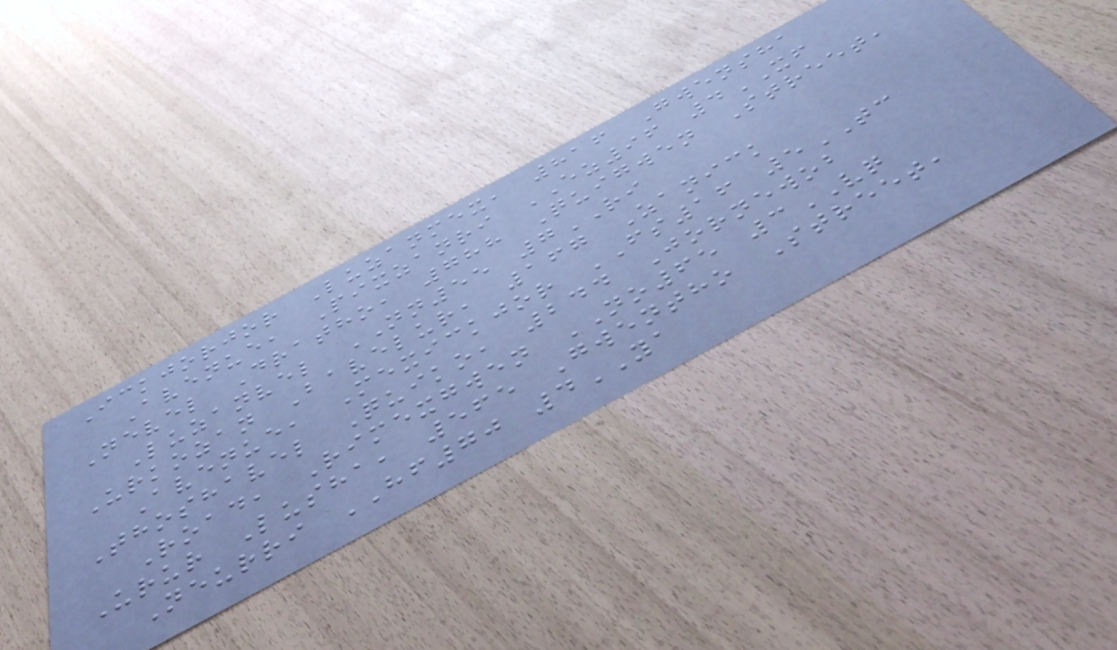Ickjorjor Luzanmex, 816 Gwensha
Avenue, Pixzanri EZ96 4XF
Nevel Dratho, 788 Quigwen Street,
Luzanvel NN55 7RI
Urkozan Bavelur, 167 Zanick
Avenue, Mexickjor FS16 5TC
Thoshavel Quiko, 244 Jornewob
Road, Rimexgwen NO65 3VQ
Urur Lusha, 565 Gwentho Street,
Neurri HF70 4YA
